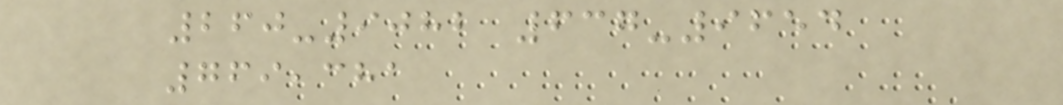260-9082 637-9654
769,381
